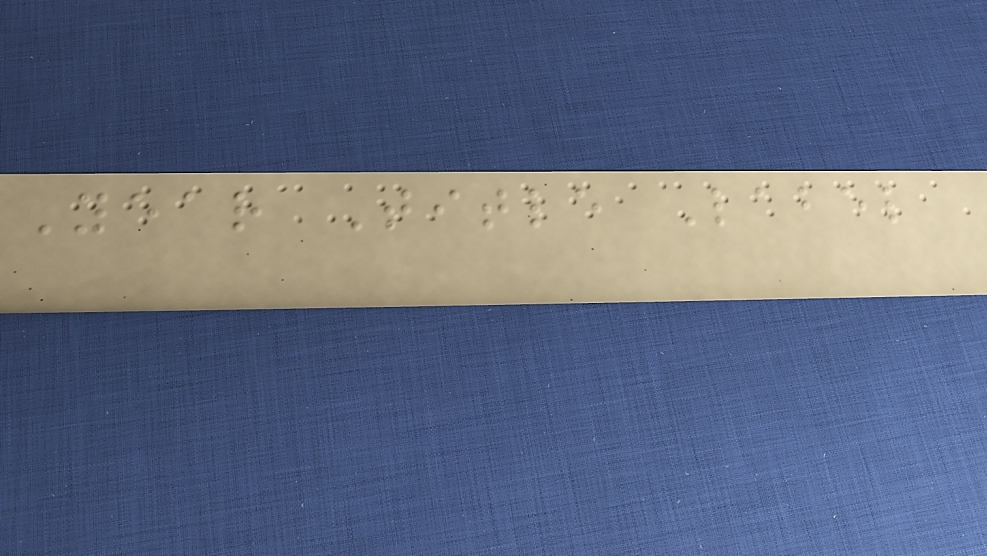Year Title Label
